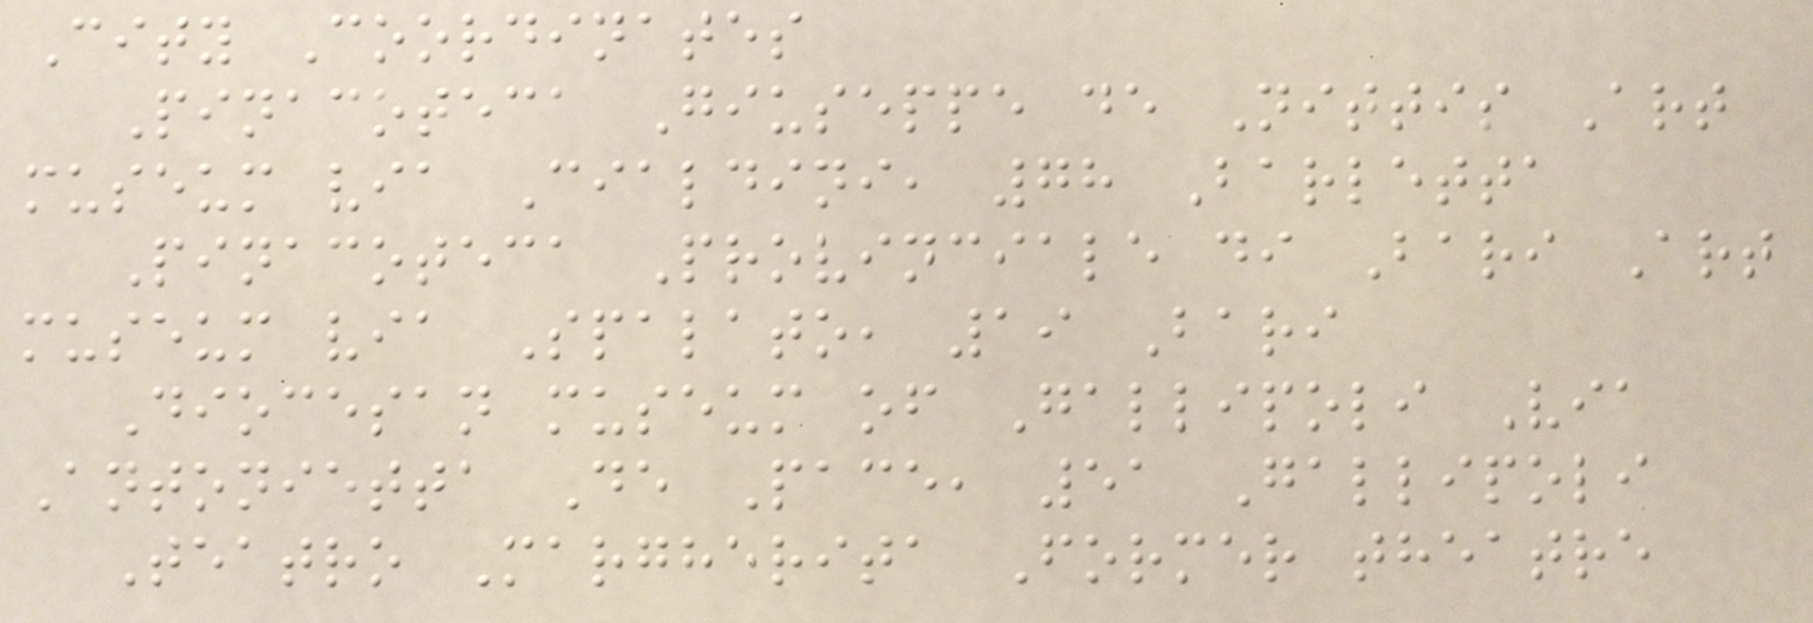City Coordinates
Pinacoteca Giuseppe de Nittis Art
museum via Cialdini, 78 Barletta
Pinacoteca Provinciale di Bari Art
museum via Spalato, 19 Bari
Diocesan museum of Gallipoli Via
Antonietta De Pace, 51 Gallipoli
Teatro Margherita Former theatre
